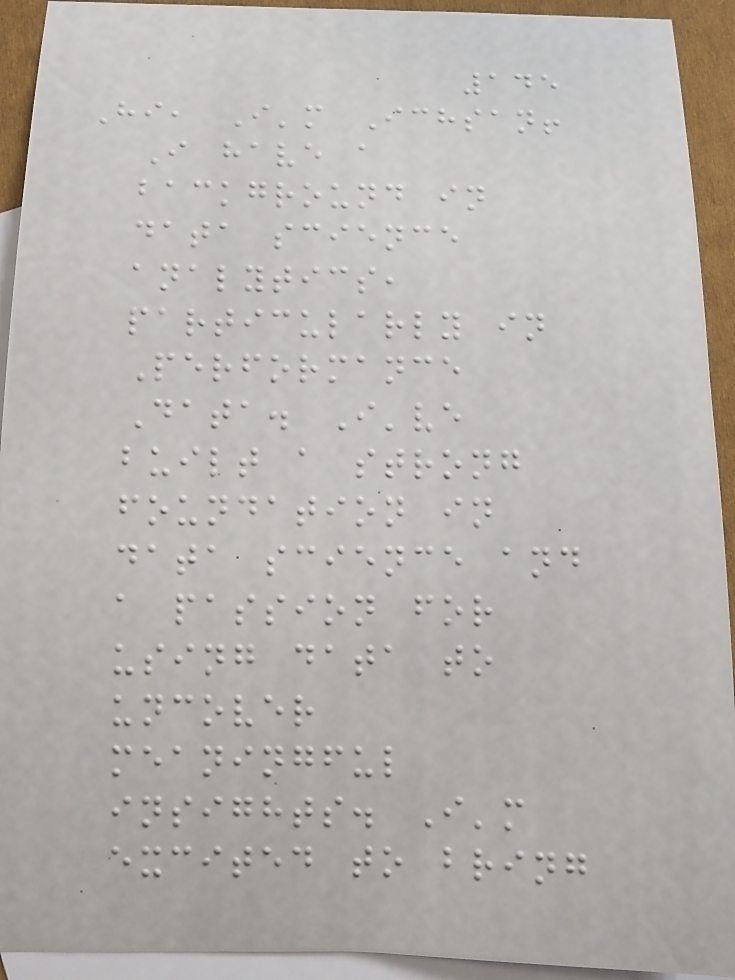145
Hi, I'm Ichsan!
I have a
background in
data science
analytics,
particularly in
Performance
Data. I've
built a strong
foundation in
data science and
a passion for
using data to
uncover
meaningful
insights. I'm
excited to bring
